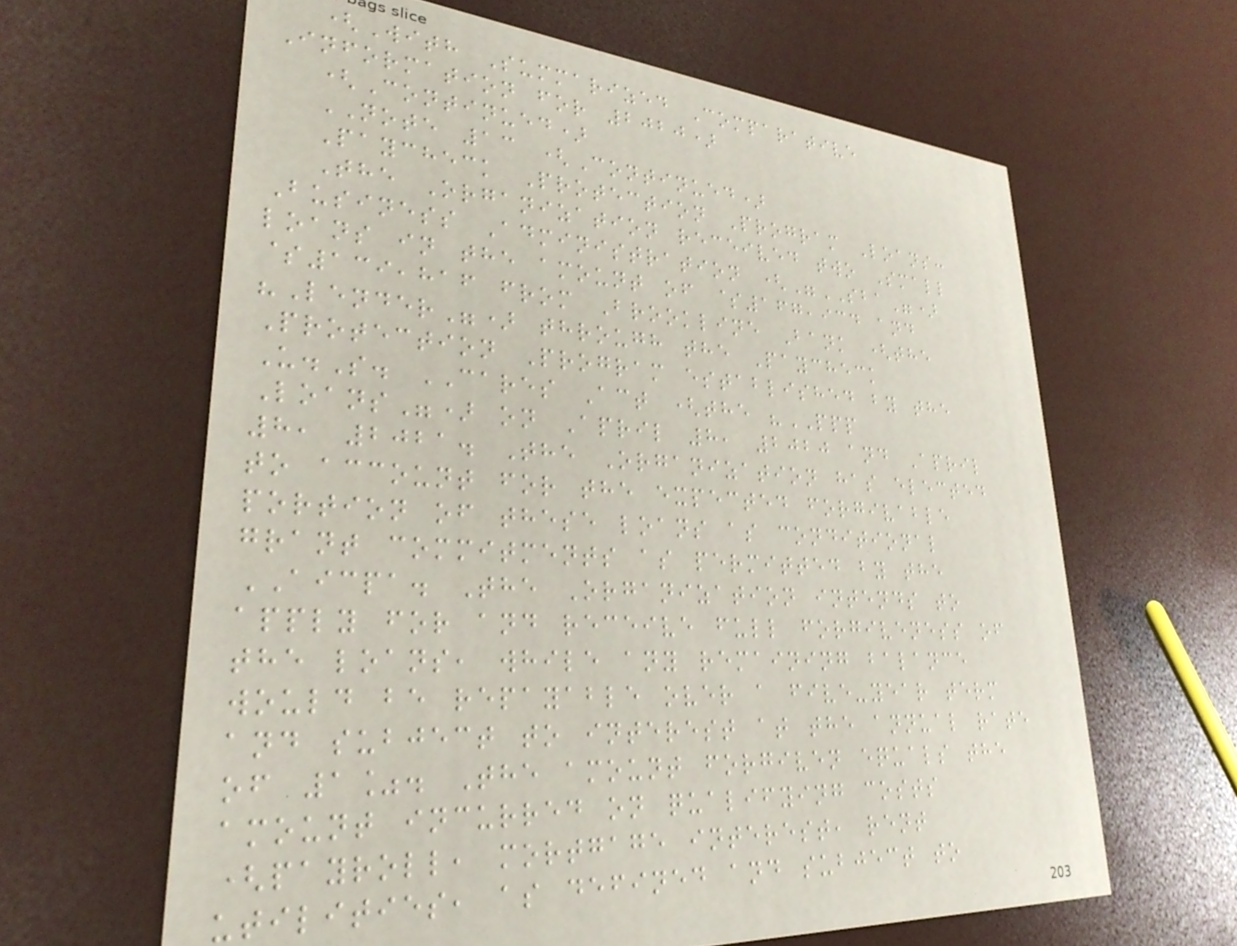(With Summarized Comparative
Information for 2020)
(Continued)
NOTE 13 (Continued)
Paycheck Protection Program Loans:
The Organization received two Small
Business Administration ("SBA")
loans in the amount of $167,934 and
$139,816 from Brookline Bank (the
"Lender") through the Paycheck
Protection Program established by the
U.S. CARES Act (the "PPP
Loans") on April 8, 2020 and April
8, 2021. The Organization has elected
to account for the expected forgivable
portion of these loans as conditional
grant commitments as permitted by the
AICPA. The Organization intends to
apply for and receive full forgiveness of
the loans, while any remaining balance
would be repayable over a five-year term
and subject to interest at the annual rate
of 1%. The amount forgiven equals the
amount incurred on qualifying costs
(payroll, mortgage interest, rent
utilities, as defined and subject to
